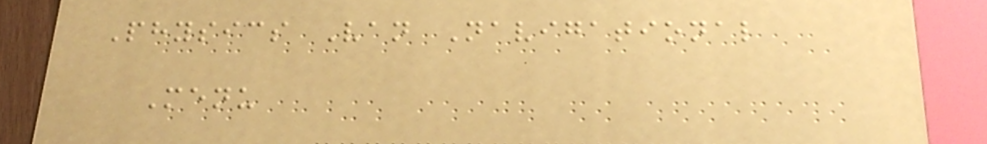Physics Van Navigational
Menu
